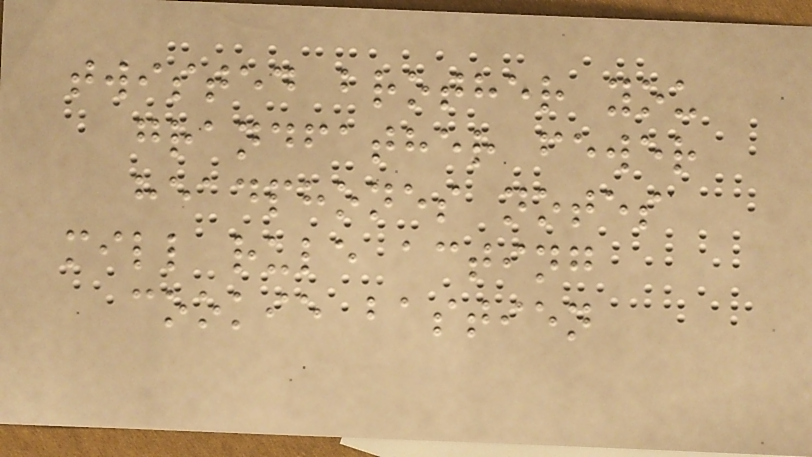twisted brother you
grandfather fewer
headphones notes
mill rule acting
cookie bastien
